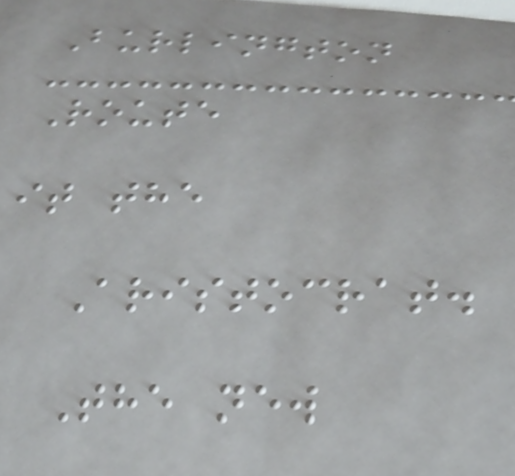Burlington
Route
it the
Aristocrat.
The new
